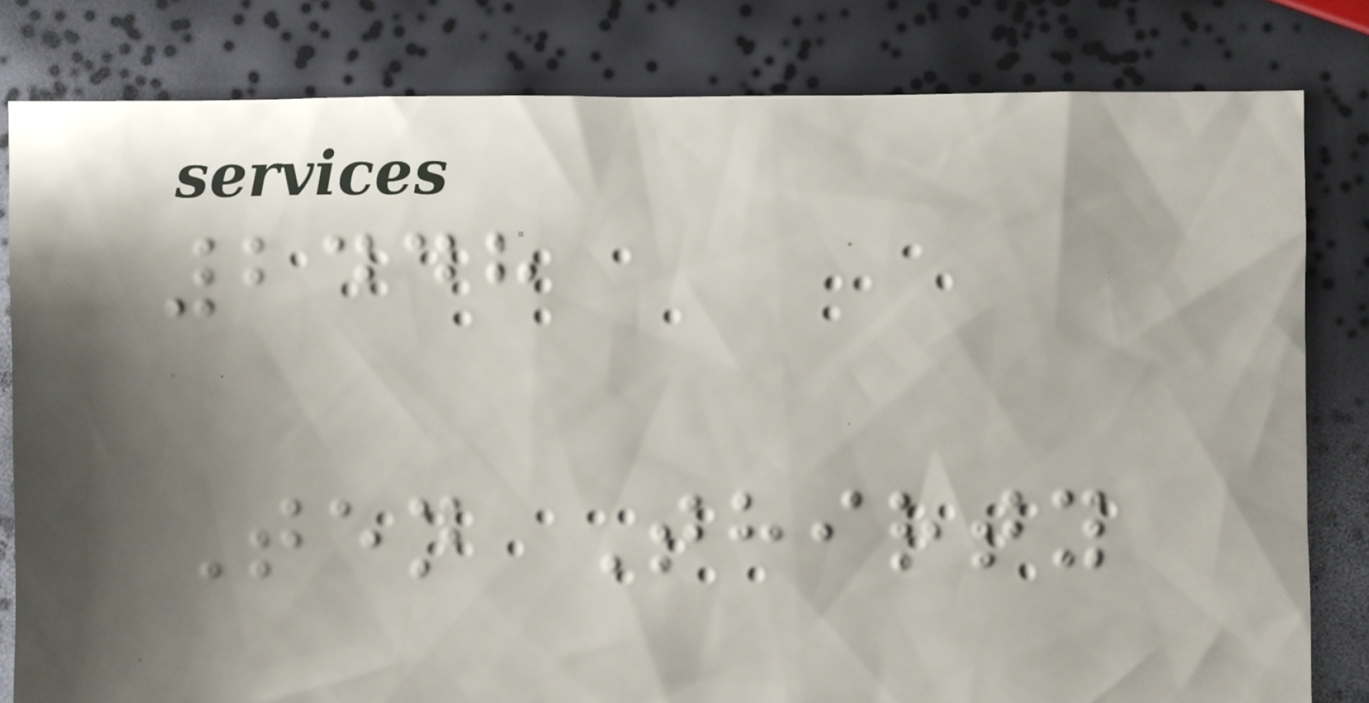2448
Ten Thirty
